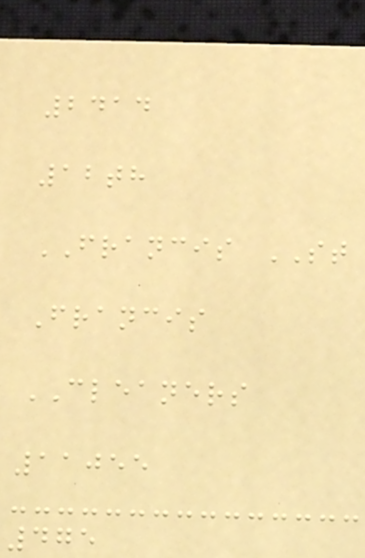2414
12th
FRANCIS ST
Francis
CLEANERS
11055
475
